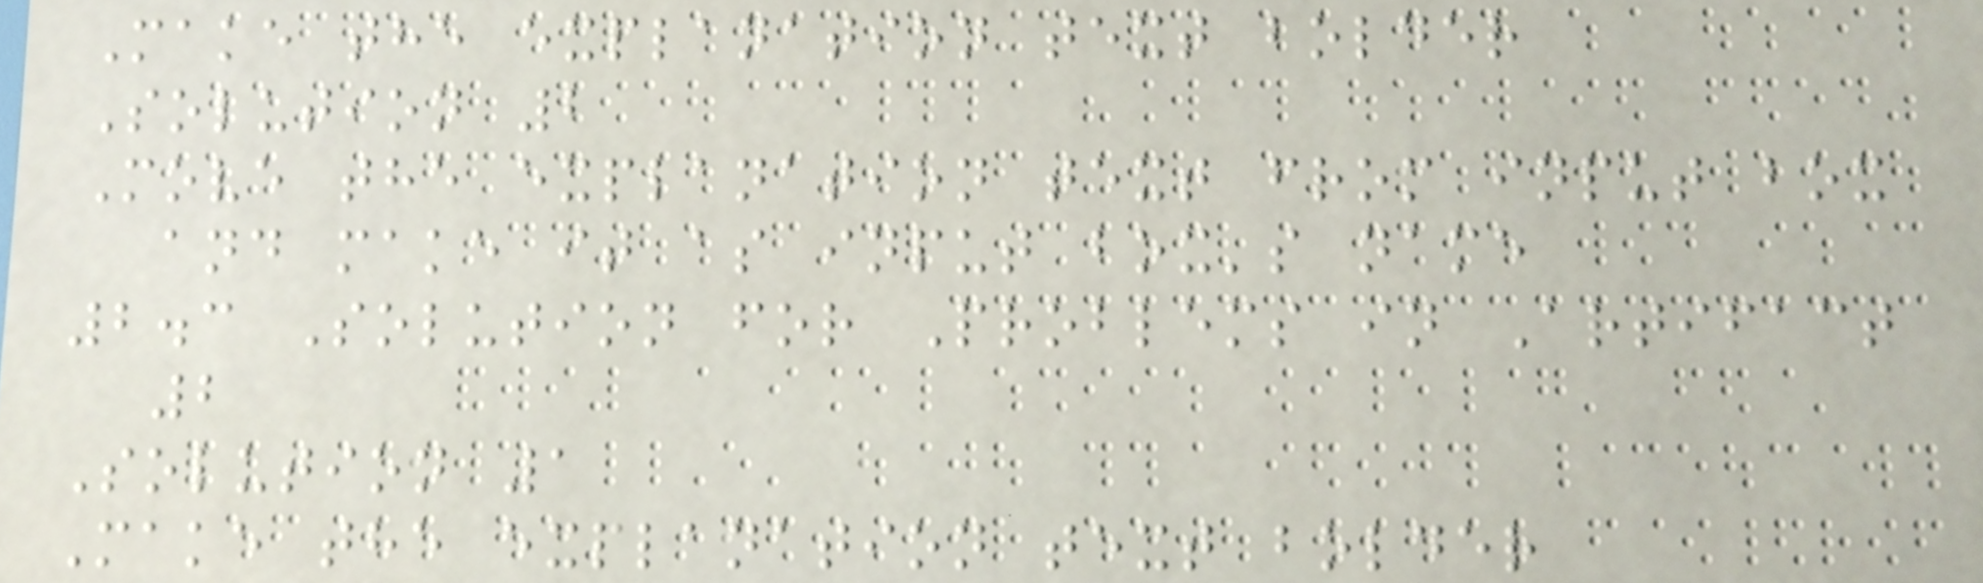Make the explanation text bolder
Solution 2
Move the explanation text from input box
and make it as input box's name
2.3 Solution for Problems in Artifact
2
Solution 1
Make the explanation text bolder
